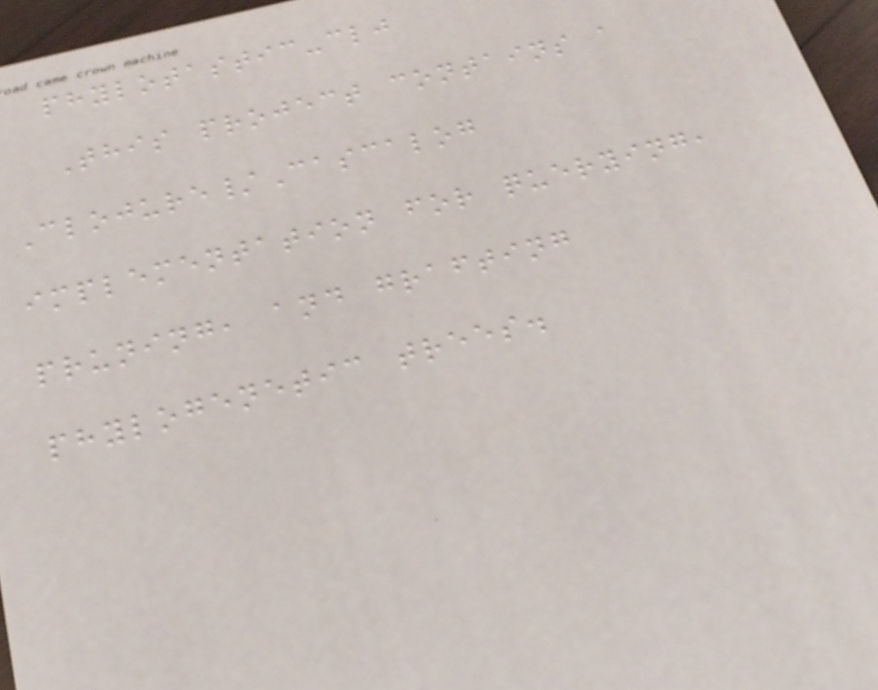phylotastic-clj
This project contains a
Clojure/Cascalog
implementation for querying,
pruning, and grafting
phylogenetic trees.
